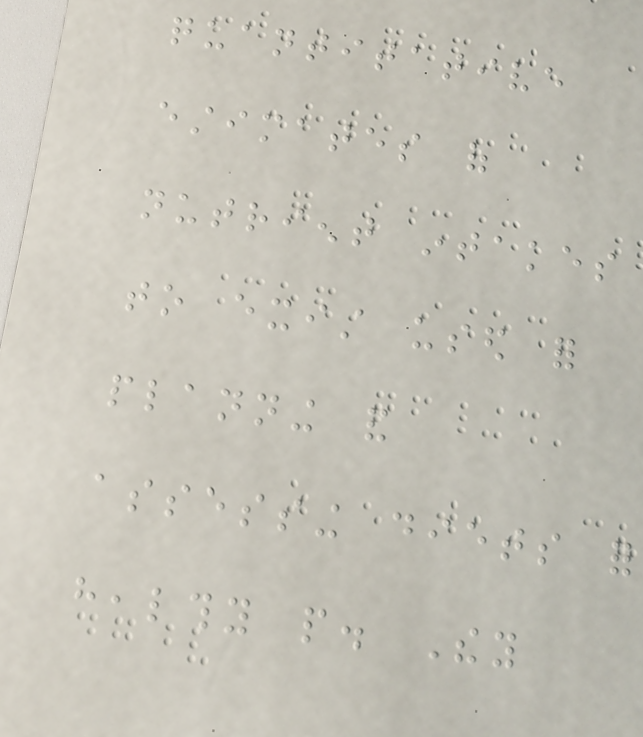quantitative
estimates of
nutrient intakes
to exist used for
planning and
assessing diets for
healthy people. They
